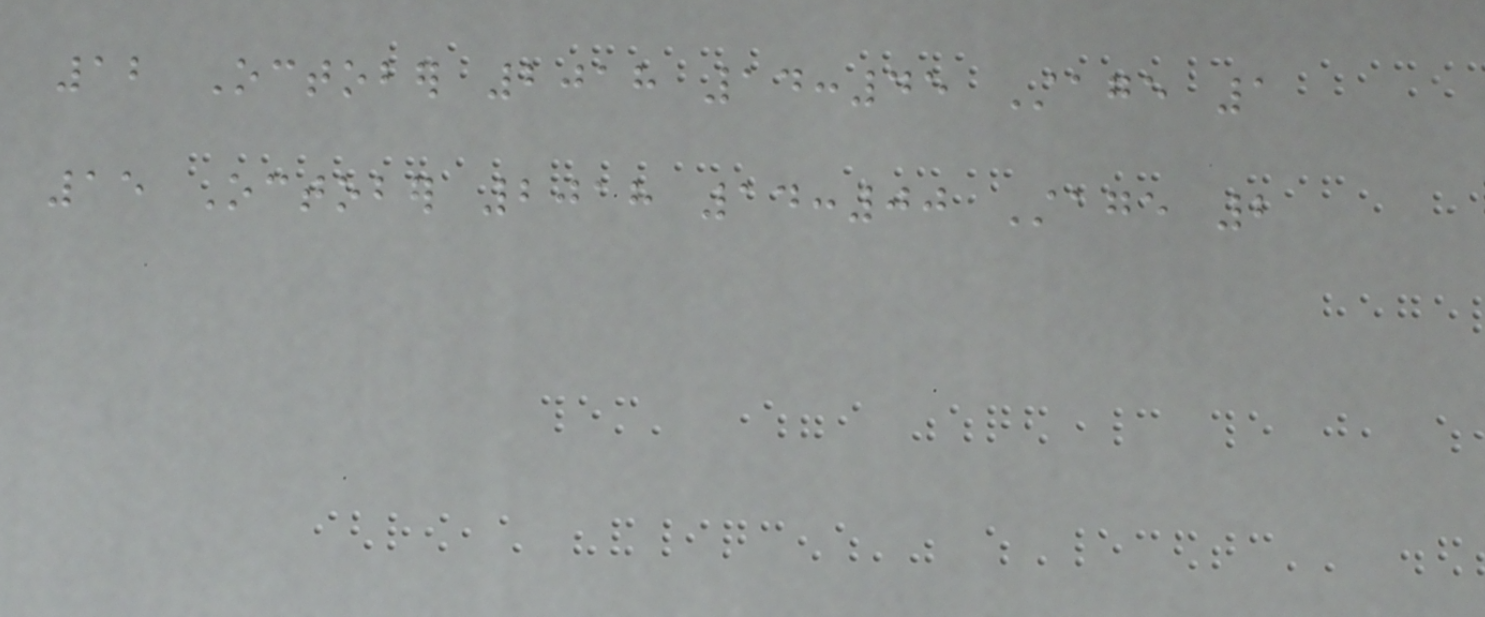12 October 2018 14:45 Stage 1
15 October 2018 14:00 Stage 2
